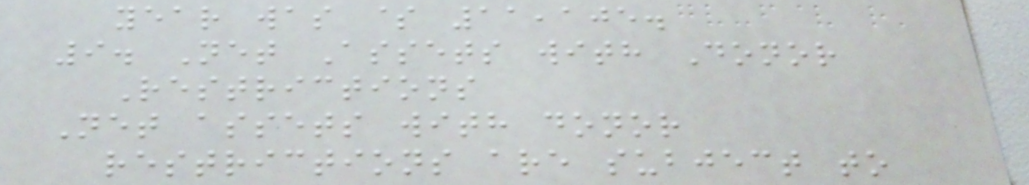year was $ 11,105.
9. Net Assets with Donor
Restrictions
Net assets with donor
restrictions are subject to
